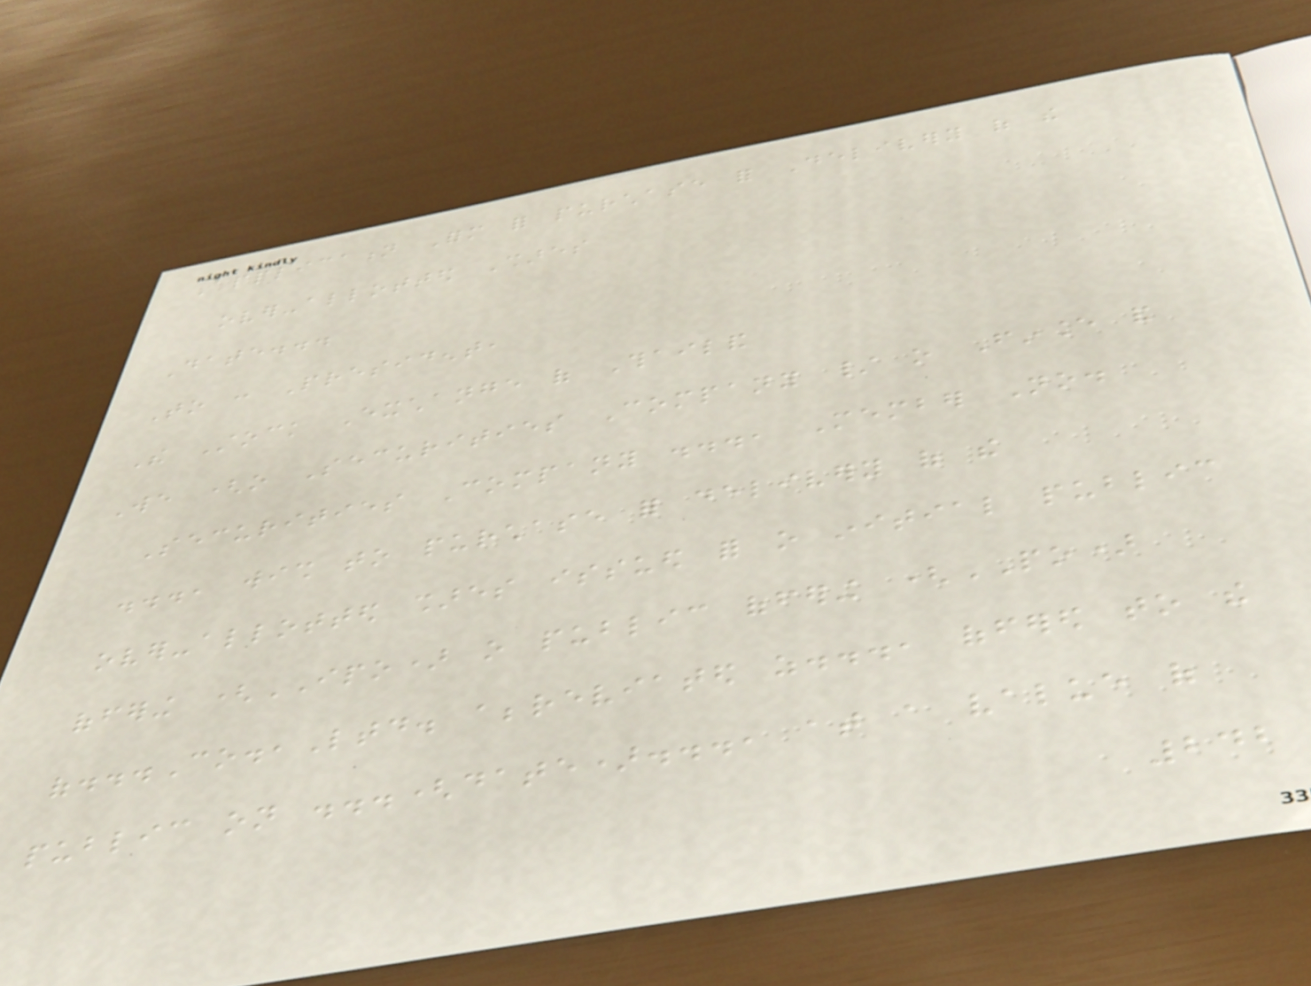Application Form for purchase for Delivery of the
over-allotted Shares
Date...
To : President,
The Stock Exchange of Thailand
We (o Securities Company / o Finance and
Securities Company ..., Member No.
..., wish to purchase for delivery of the
over-allotted shares issued for o initial public
offering (IPO) o public offering (PO)
of...Co.,Ltd. abbreviated as..., offered to the
public on ...(date)..., at a value of
242
